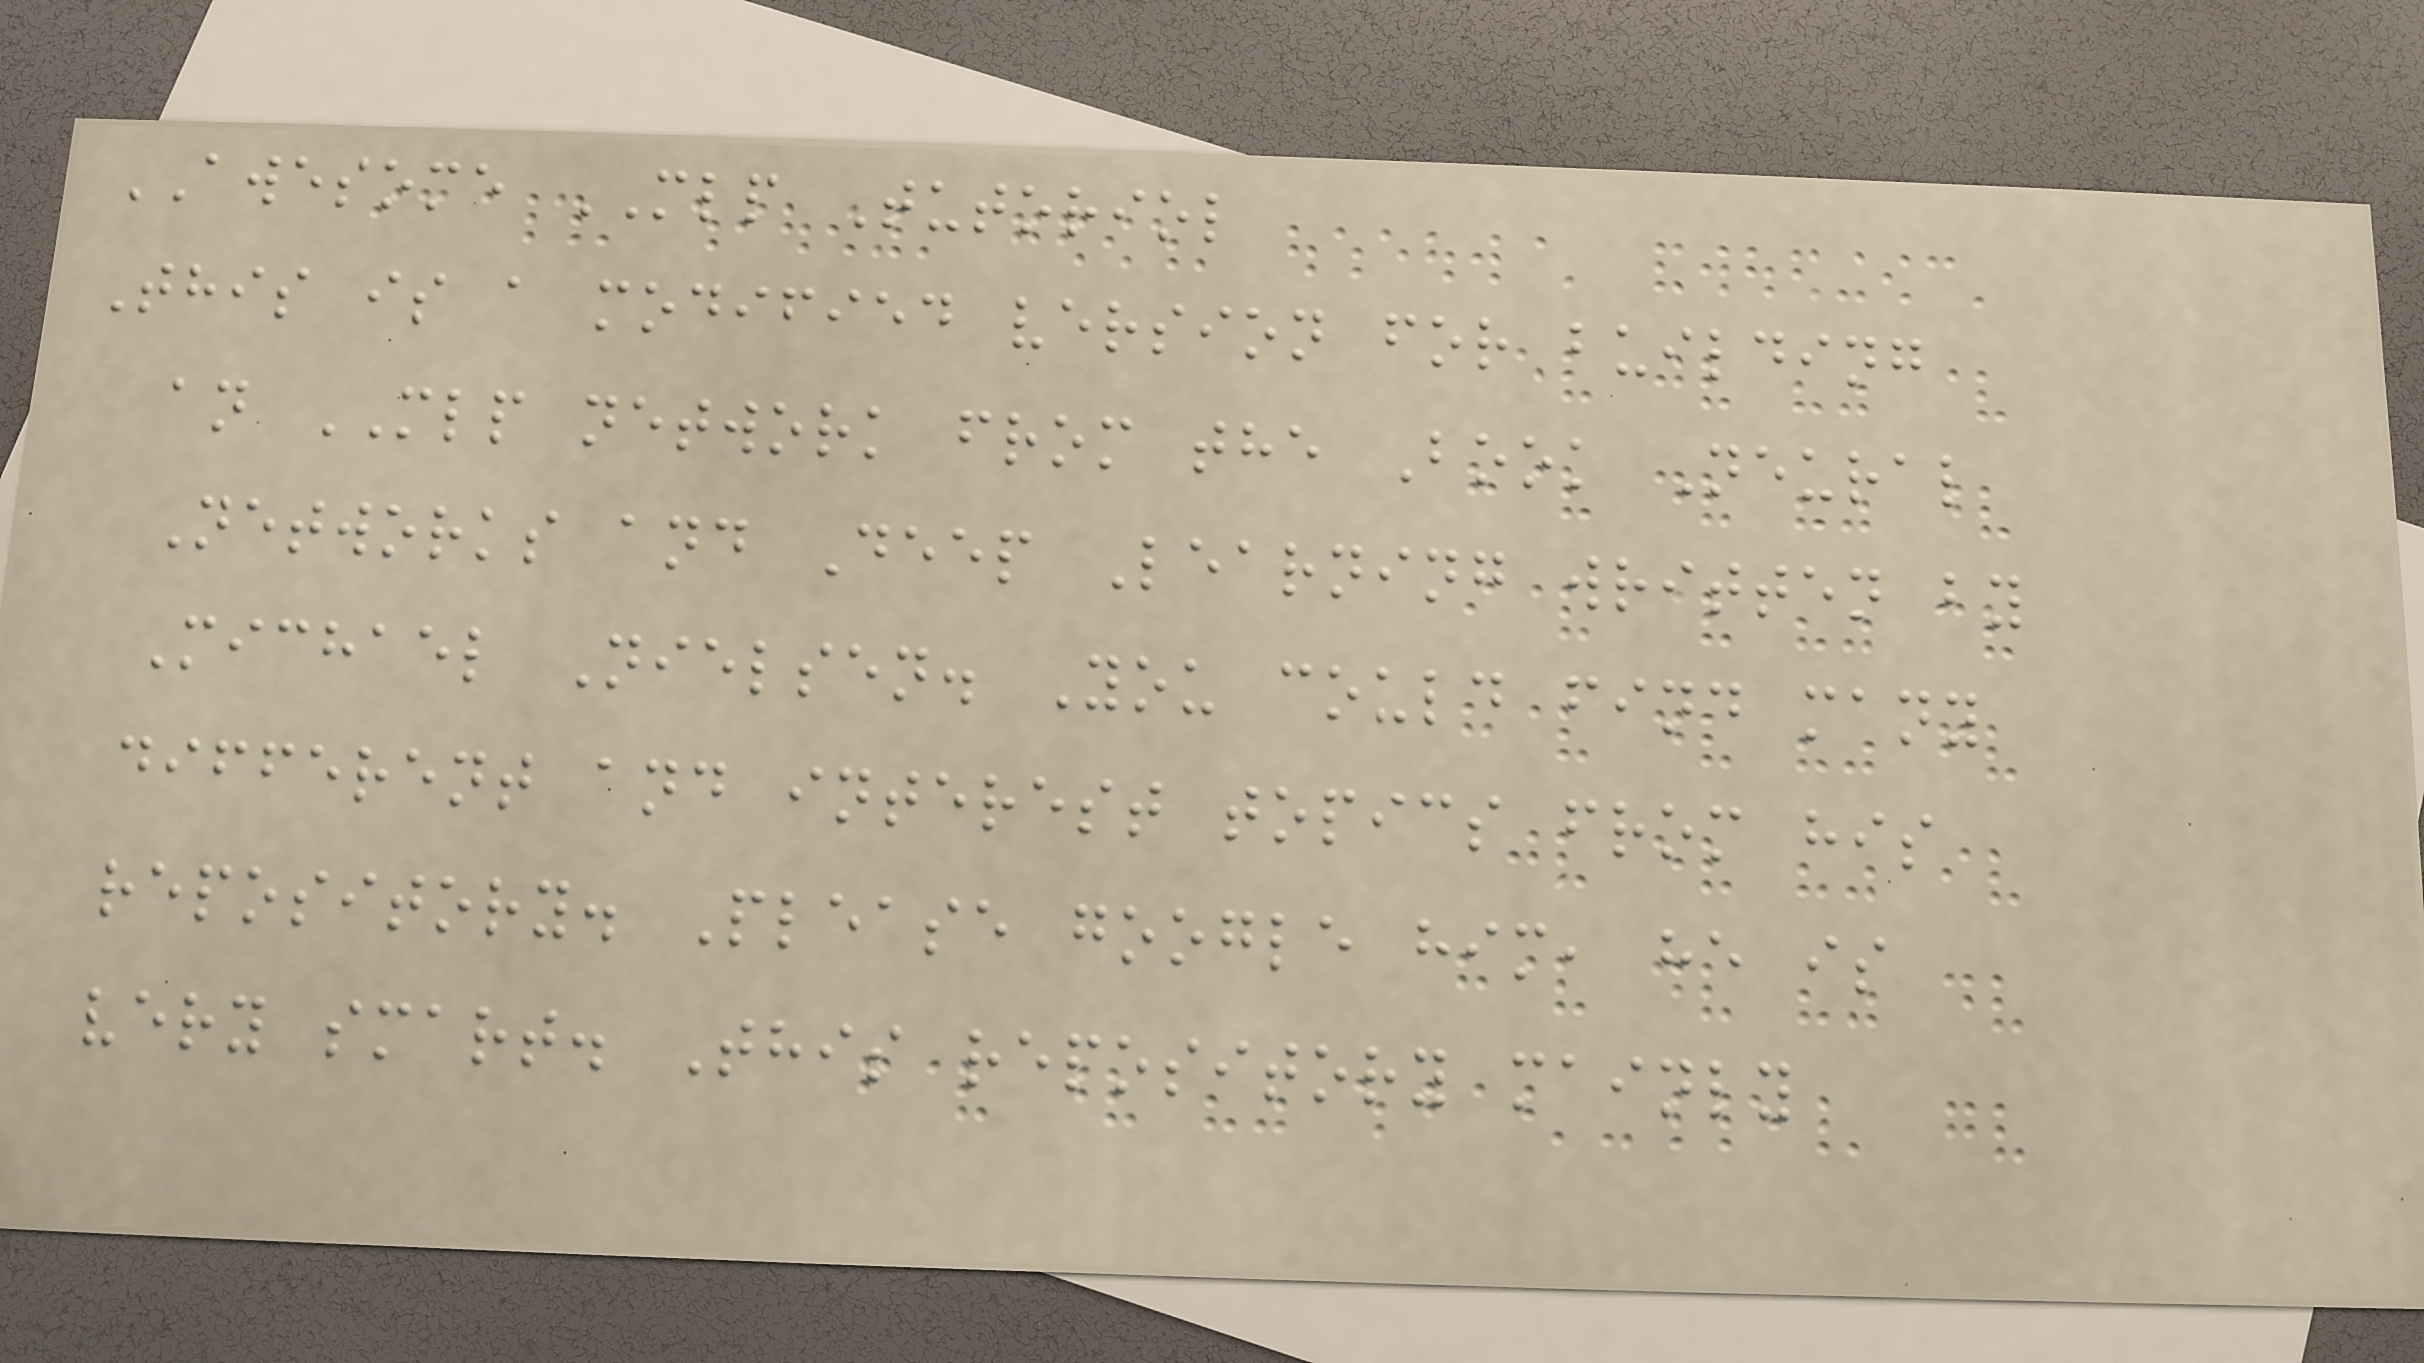AWESOME MLP Tutoriol
This is a modified version for building
an MLP network from the Book Neural
Networks and Deep Learning written by
Michael Nielsen. You could find many
different and interest topics from his
repository. Please google him, he is
very smart. This repository mainly
